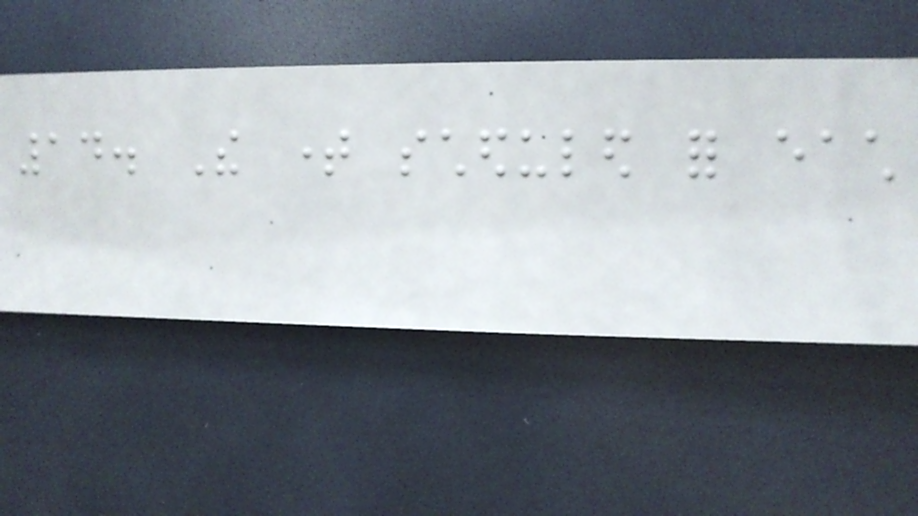14. The time scheduled for each
